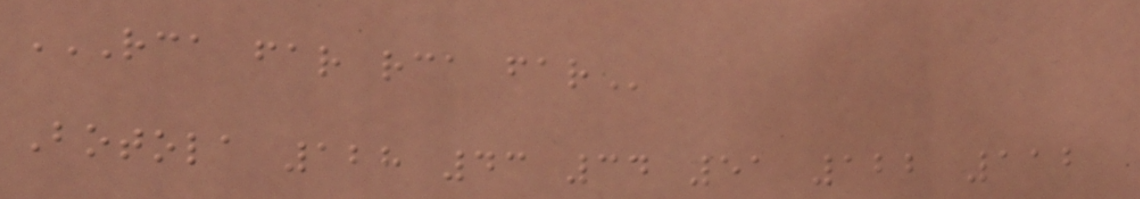RCA FAR RCA FAR
Botola 128 43 34 51 122 112
